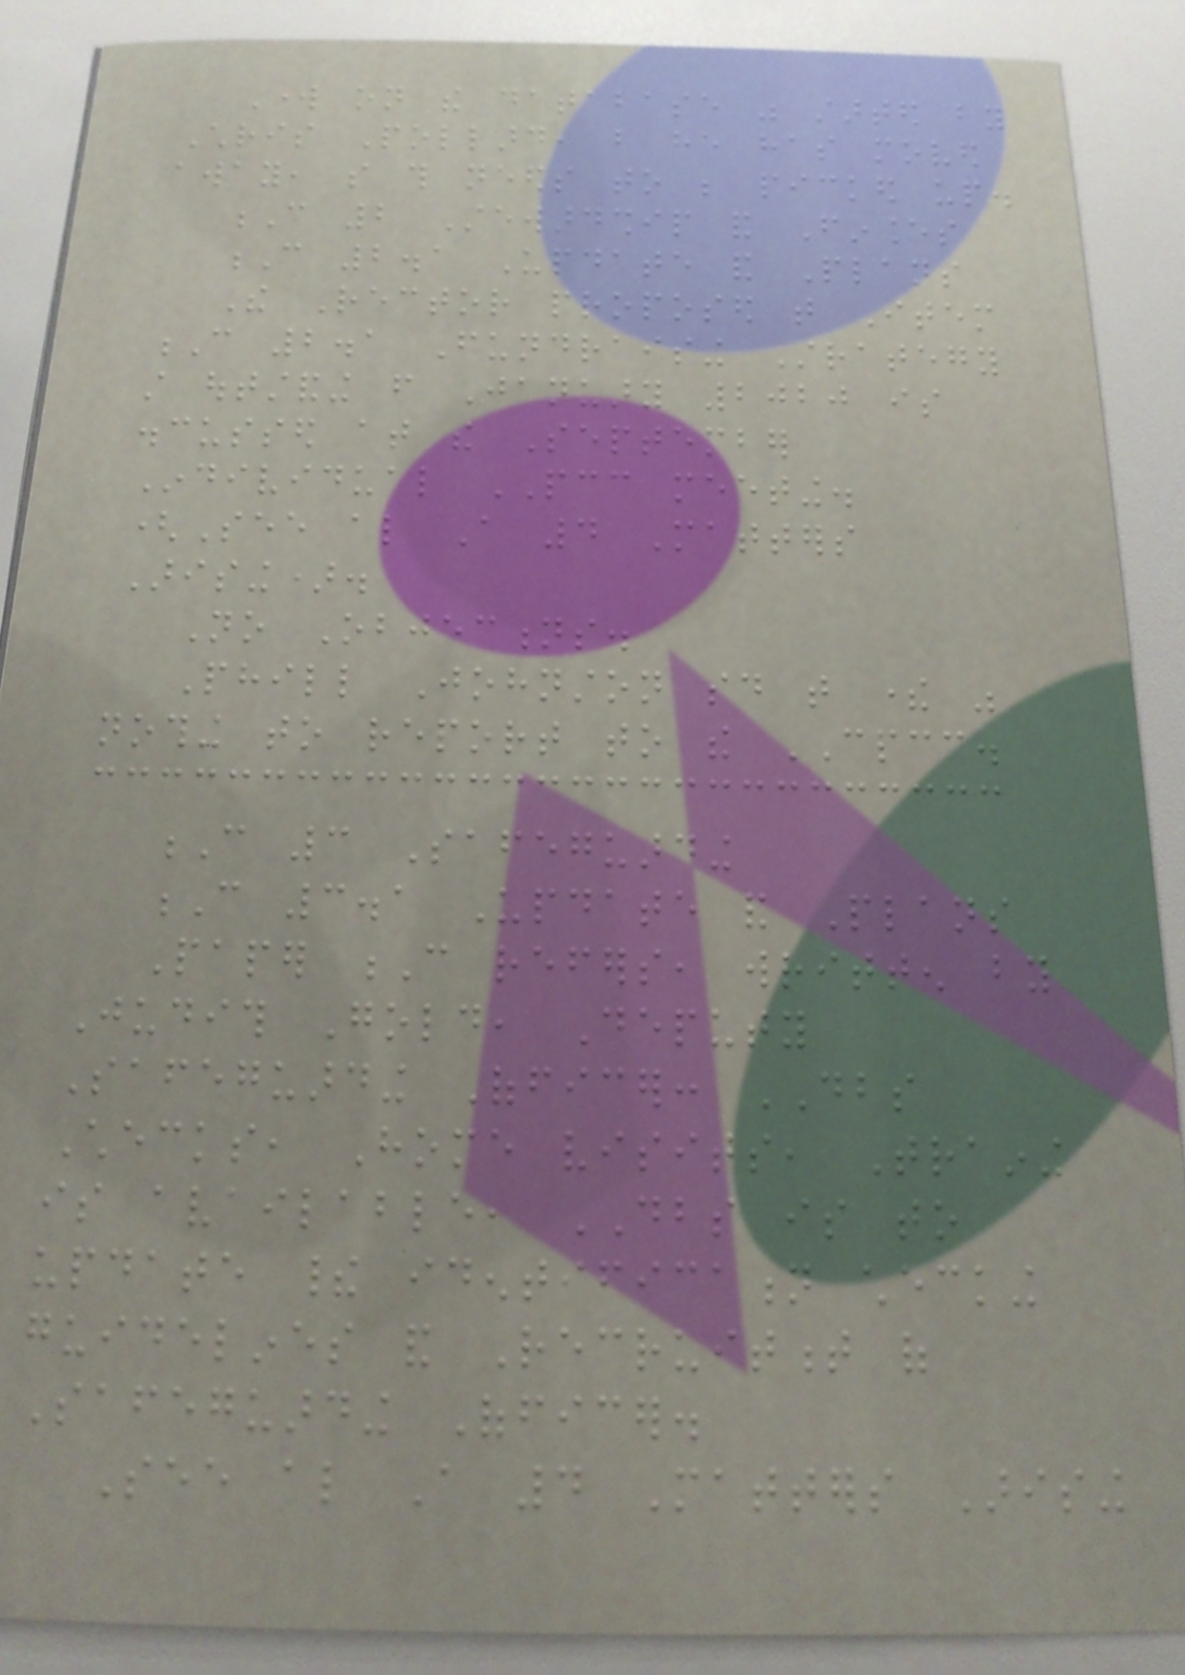Work on the database was started by
Chris Pollard, but he has moved
away, so this needs to be picked up.
C 2 Stewardship and Finances
C 2.1 Update and Plans
The Rector proposed that Item
C 2.1 Fundraising Strategy
still outstanding from January 2020 is
discussed at the September
Individual PCC meeting.
(See also A 4 Matters
Arising).
No Objections.
Phill Johnston said that there was
nothing to report to the CPCC.
C 3 Safeguarding
C 3.1 Update and Plans
Paper C refers, written by
Judith Gold, Deputy
Safeguarding Officer: DBS
Checks, Home visits, Training
is available, DBS is to
update their identification checking
guidelines and Recruitment of
Safeguarding Officer.
See also A 4 Matters Arising
